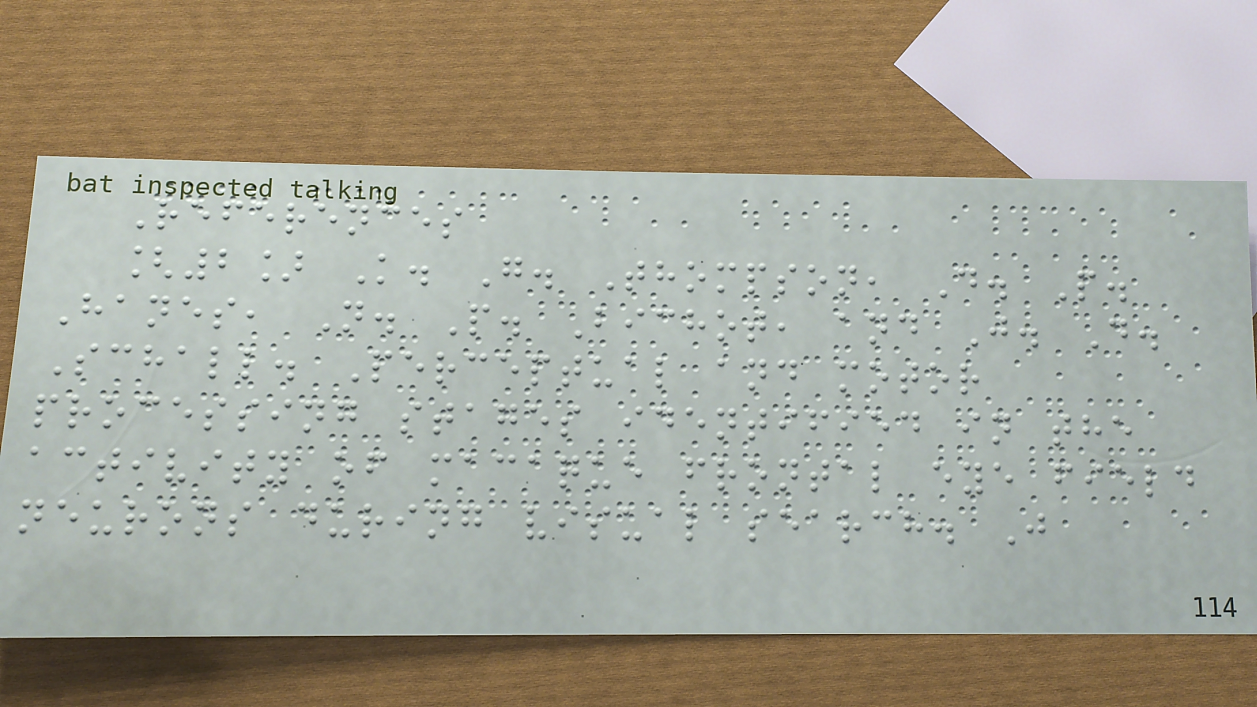References
[2] K. G. Thompson, D. P.
Hanes, N. P. Bichot, and J. D.
Schall. Perceptual and motor
processing stages identified in the
activity of macaque frontal eye field
neurons during visual search. J
